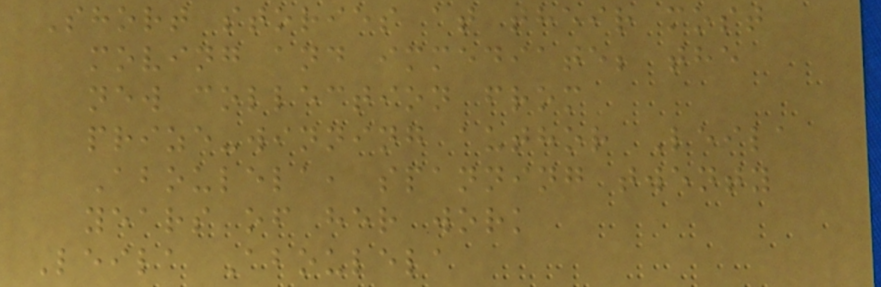Short stories at their most
moving and immediate; the
new collection from
prize-winning author Leila
Aboulela, spanning twenty
years of her work
Leila Aboulela
